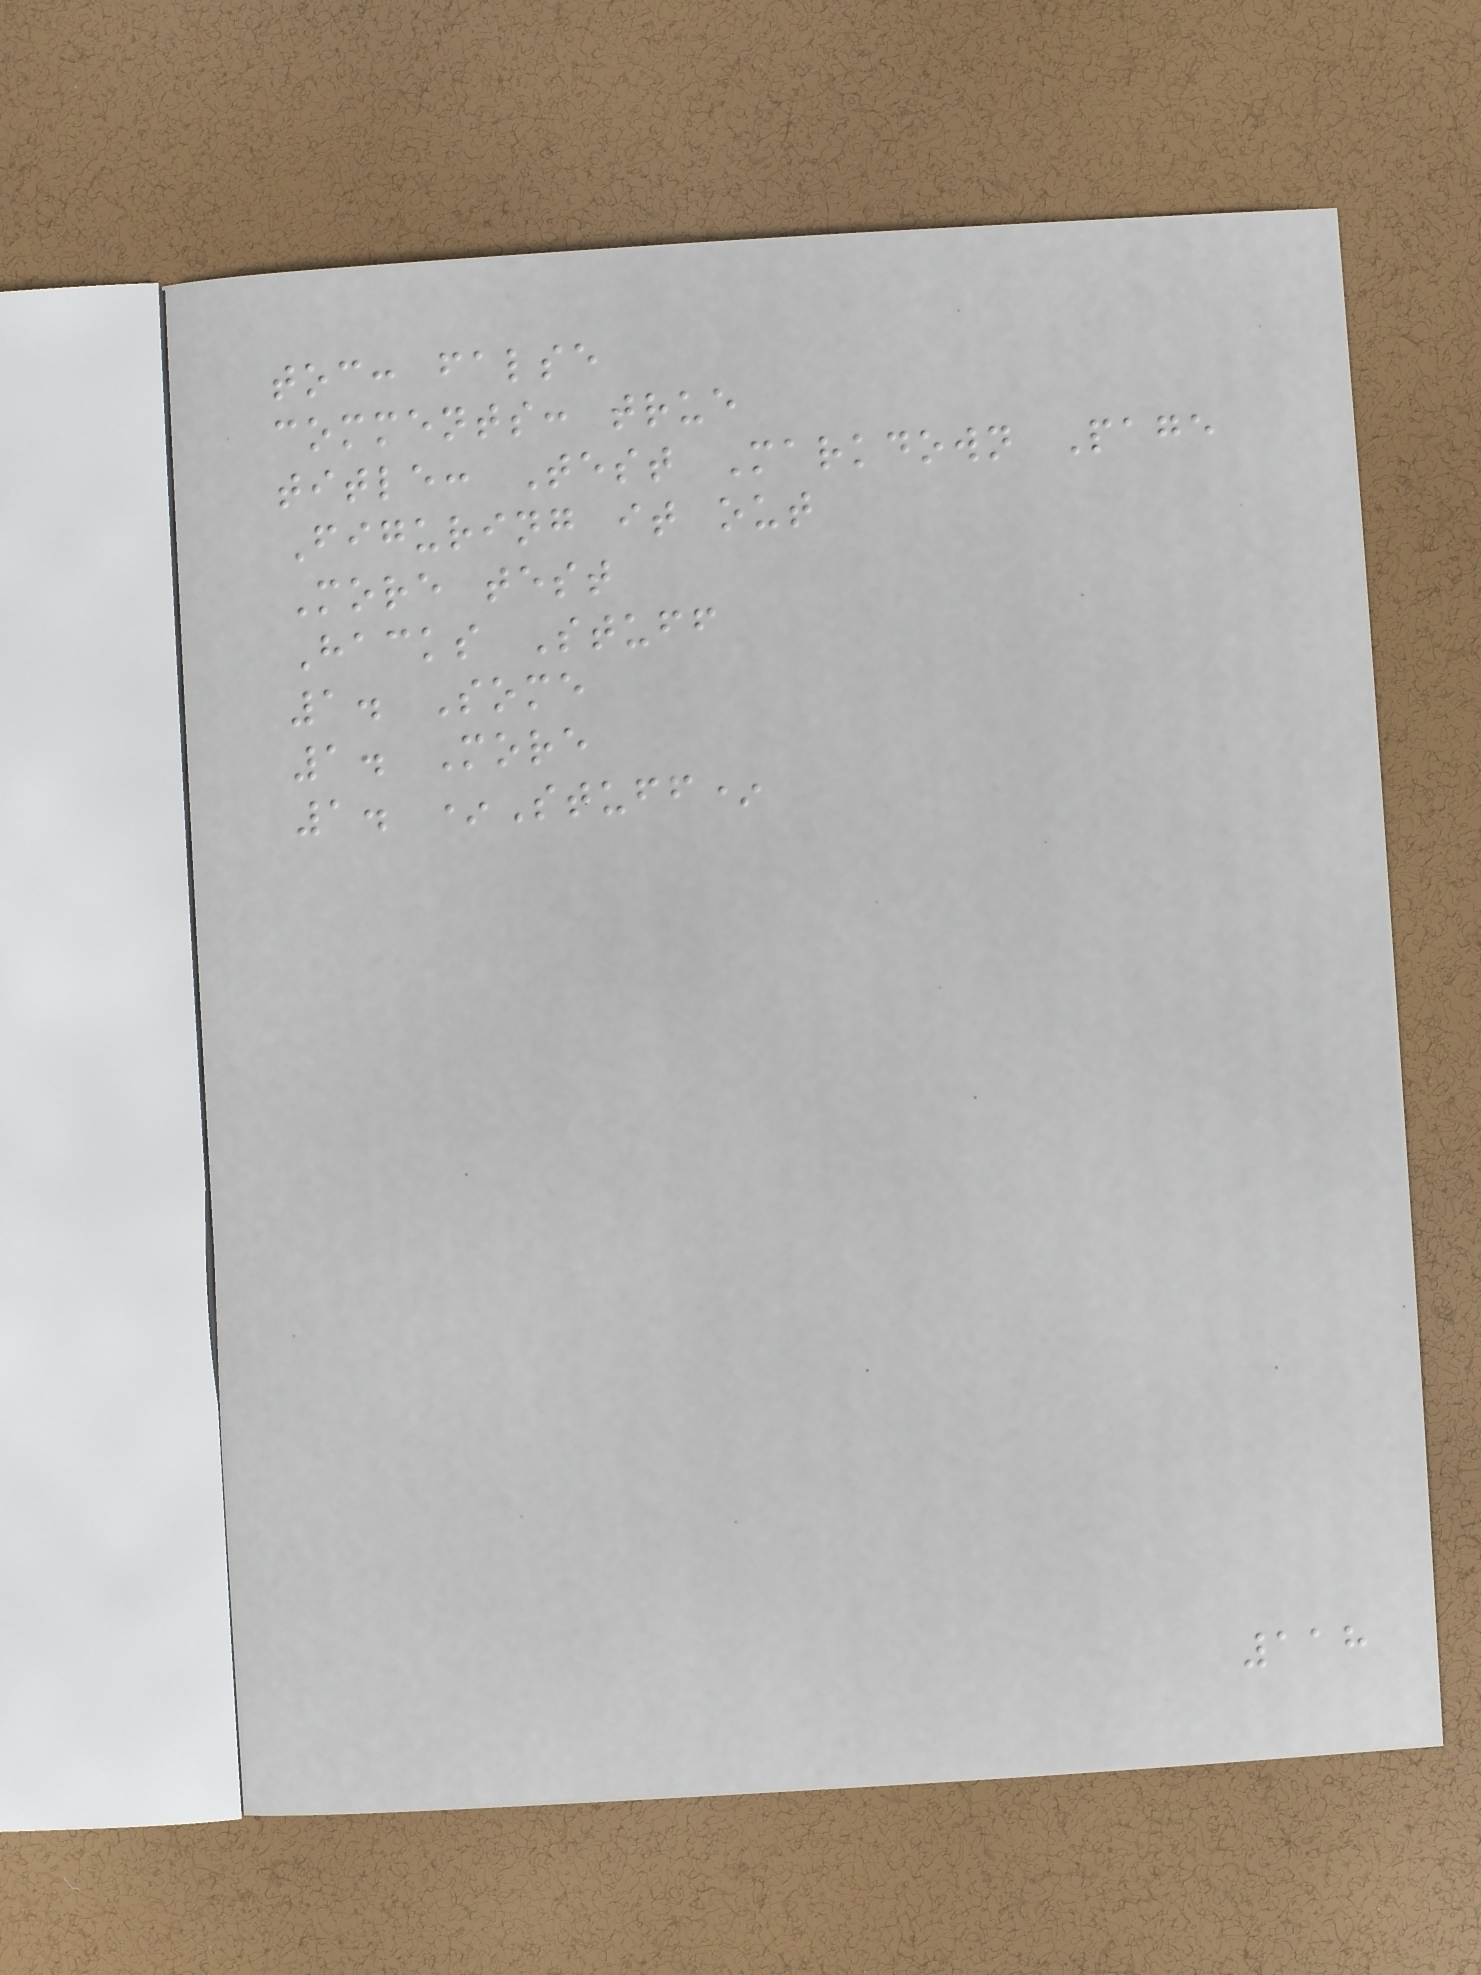toc: false
comments: true
title: Test Markdown Page
Figuring it out
More test
Hacks Stuff
1. Some
1. More
1. *Stuff*
118
